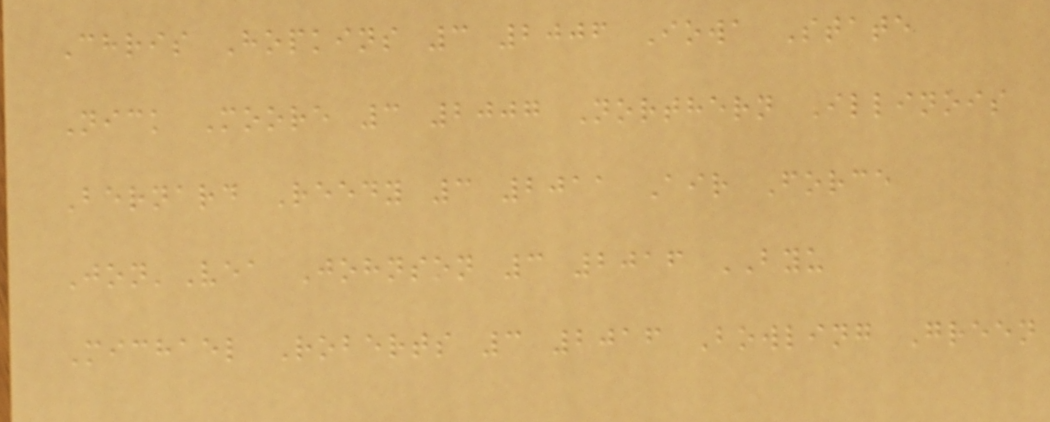Chris Hopkins 3 2006 Iowa State
Nick Moore 3 2007 Northern Illinois
Bernard Reedy 3 2011 Air Force
Jon'Vea Johnson 3 2016 BYU
Michael Roberts 3 2016 Bowling Green
